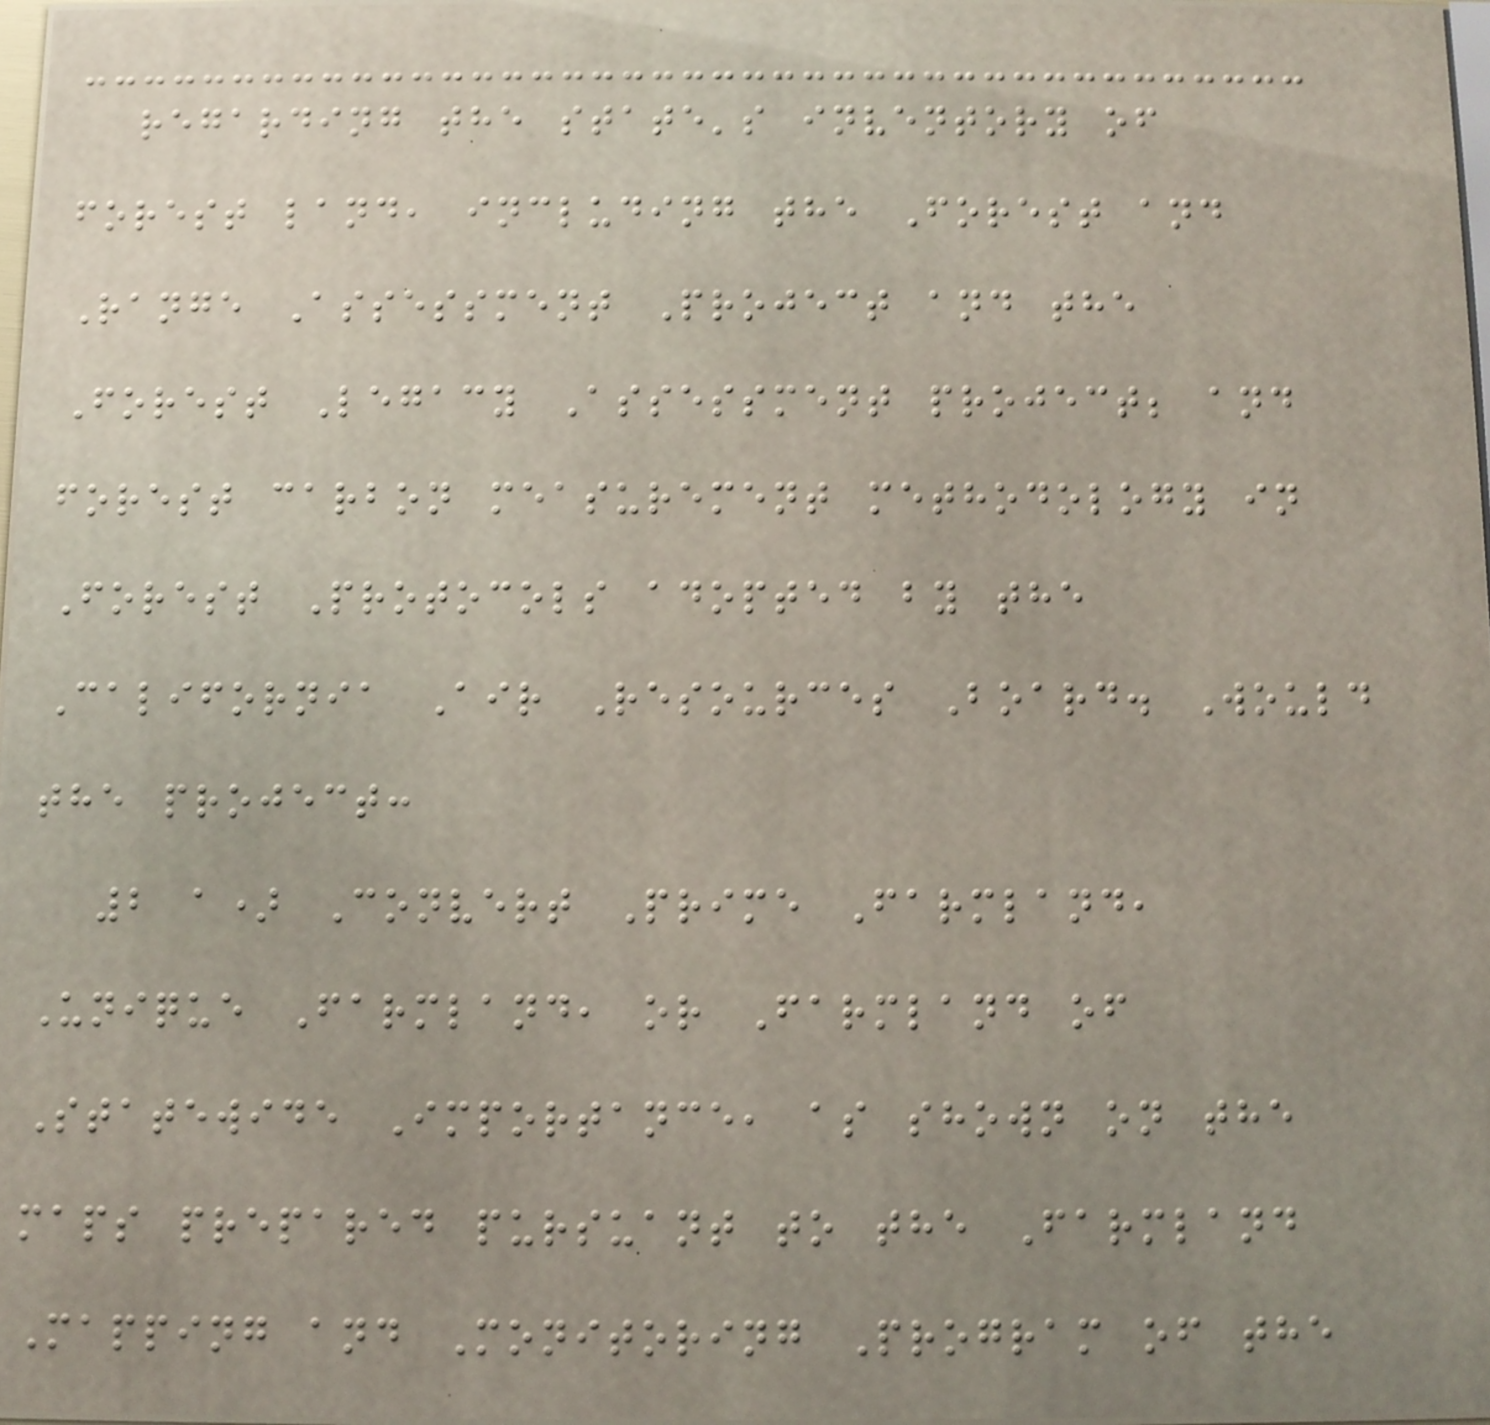regarding the state's inventory of
forest land, including the Forest and
Range Assessment Project and the
Forest Legacy Assessment project; and
forest carbon measurement methodology in
Forest Protocols adopted by the
California Air Resources Board. Would
the project:
2 a) Convert Prime Farmland,
Unique Farmland, or Farmland of
Statewide Importance, as shown on the
maps prepared pursuant to the Farmland
Mapping and Monitoring Program of the
